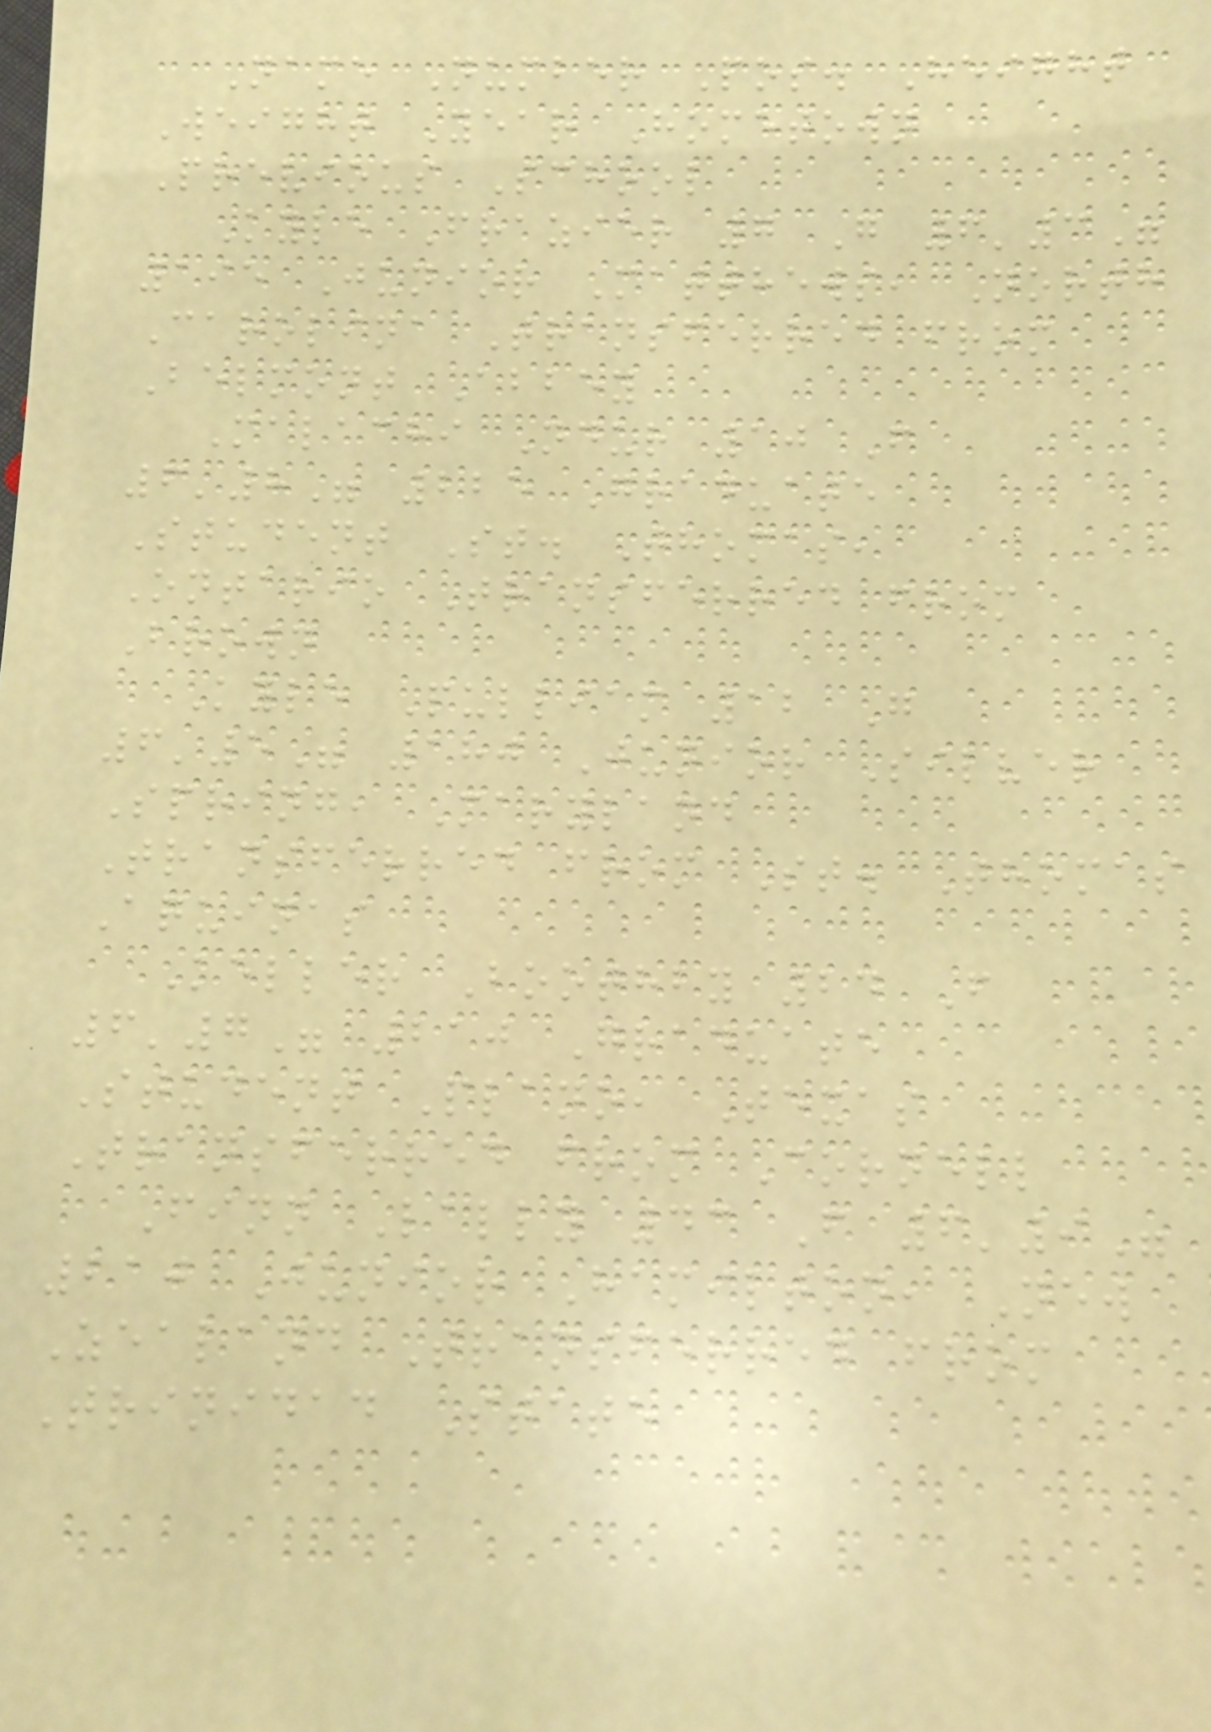Name Number Pos. Height
Weight Year Hometown
Previous School
Kyle Frazier 7 G 6'3"
195 Junior Matthews, North
Carolina Transferred from
Belmont Abbey
Malachi Ndur 10 F
6'8" 225 Graduate
Student St. Thomas,
Ontario Transferred from
Brown
Kyle Pulliam 12 G
6'5" 180 Junior Silver
Spring, Maryland
Transferred from St. Thomas
Aquinas
Keller Boothby 24 F
6'7" 210 Graduate
Student Plano, Texas
Transferred from Cornell
Finn Lally 43 F 6'9"
210 Junior Hamilton, New
Zealand Transferred from
Trinidad State
